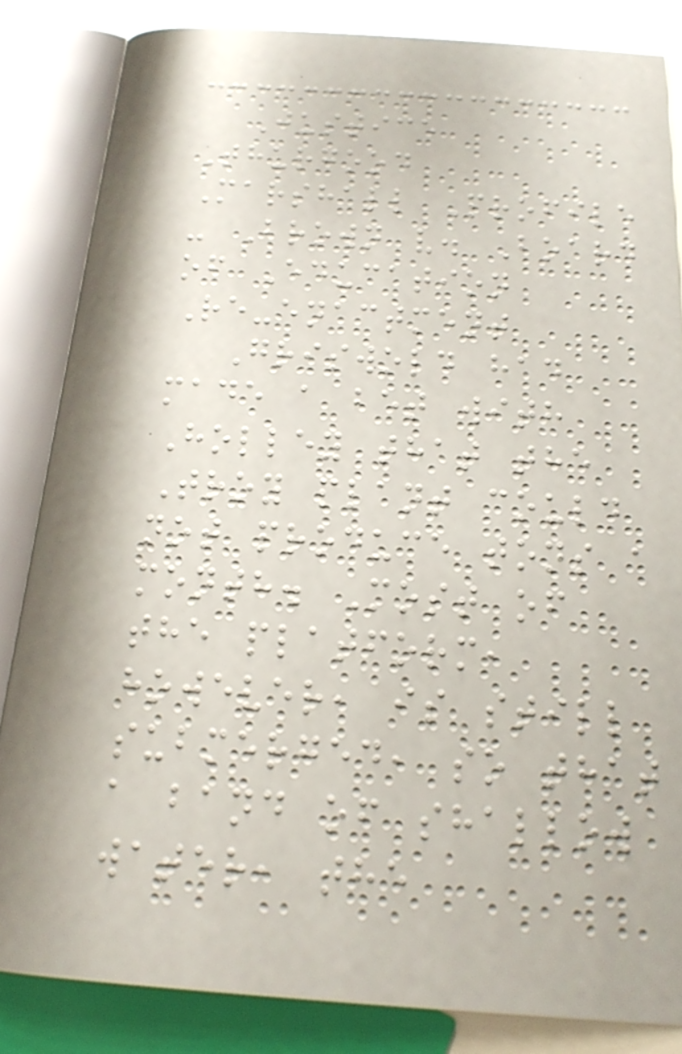Justice
Thurgood
Marshall Profile
- Brown v. Board
of Education
Re-enactment
Griswold had
made a bet with
Holley that the
Troy plant could
not produce tons a
month. Most of
the platform,
however, is still
submerged, so that
a band of shallow
water, the
